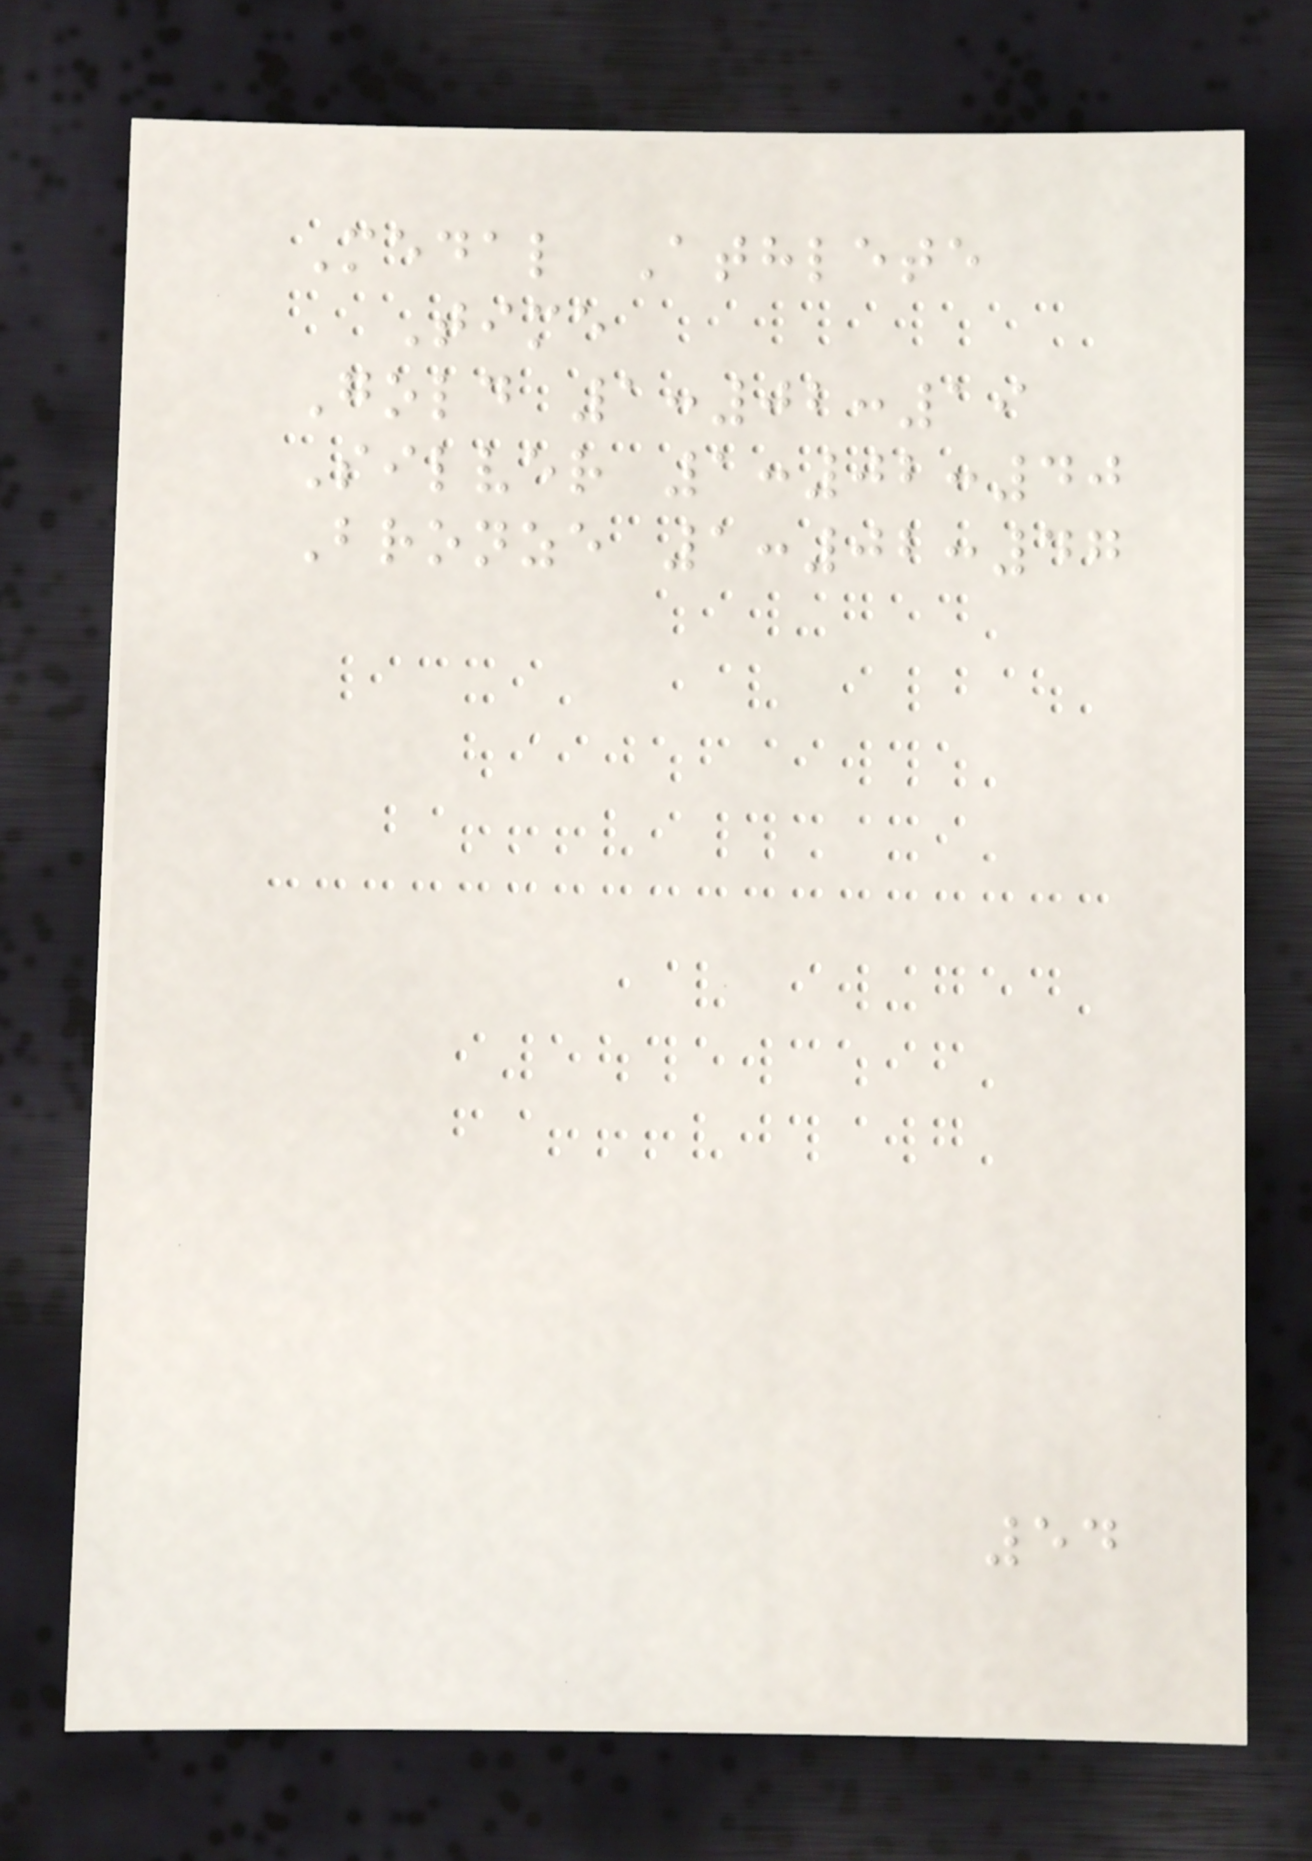Medal Athlete
Time
Gold 1:02:19
Silver 1:02:40
Bronze 1:02:47
54
